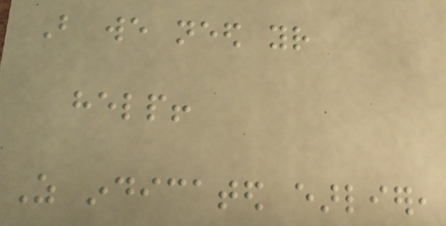But we need your
help!
As indicated earlier,
